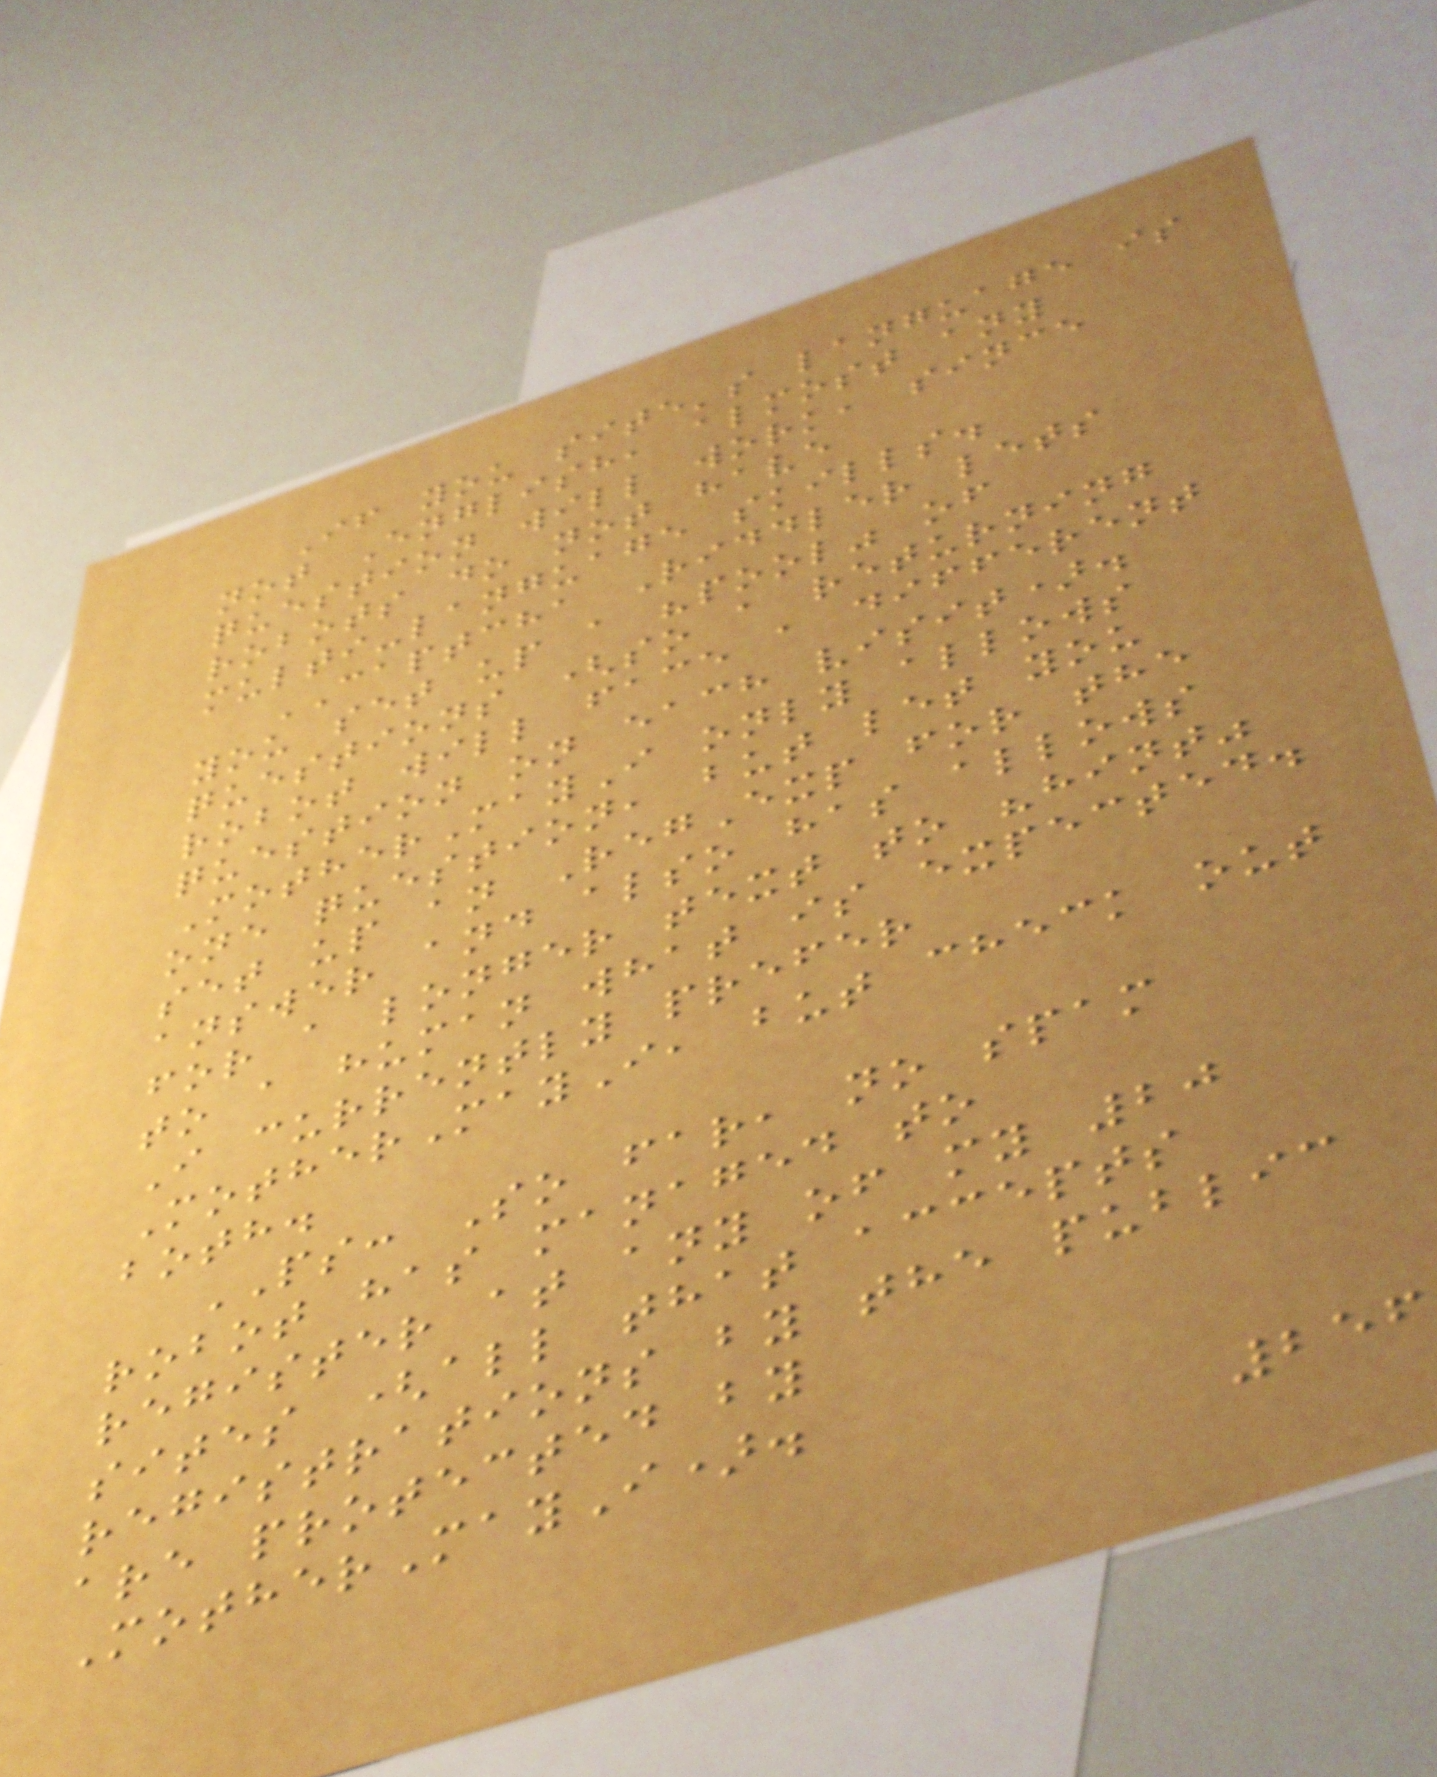If you site's language is
not English, almost any
question will work, since
robots do not have
multi-language skills.
CAPTCHA Riddler lets
you set up a "pool" of
questions (so a returning
robot will face a different
question on each visit).
MotherMayI only allows
one question, but let you
set up an RegExp for the
answer and also has allows
for a longer text to "hint"
to a human what is expected.
I currently prefer
MotherMayI, but check out
both.
PS: So far, no spam
robot has managed to
register at any of my 20
sites (all that accepts
registrations by the public
are protected by
MotherMayI).
256
